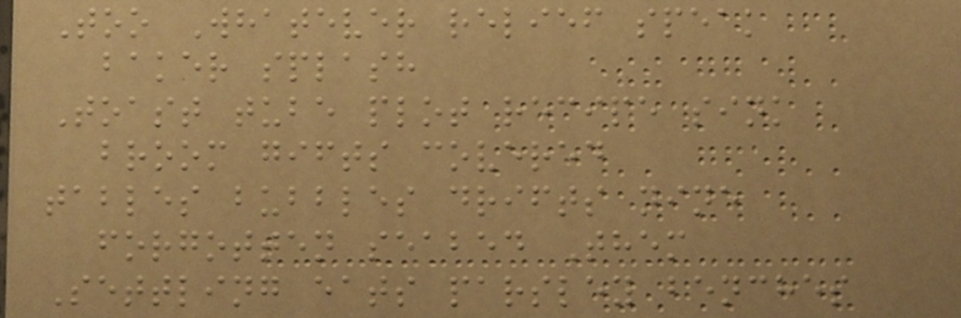Too Whatever relief speak
baker splash
Toast tube plot recipe sink
broom gifts covered
tables bubbles drifts nine
forgotten seabed Them
Settling eats parsley benches
